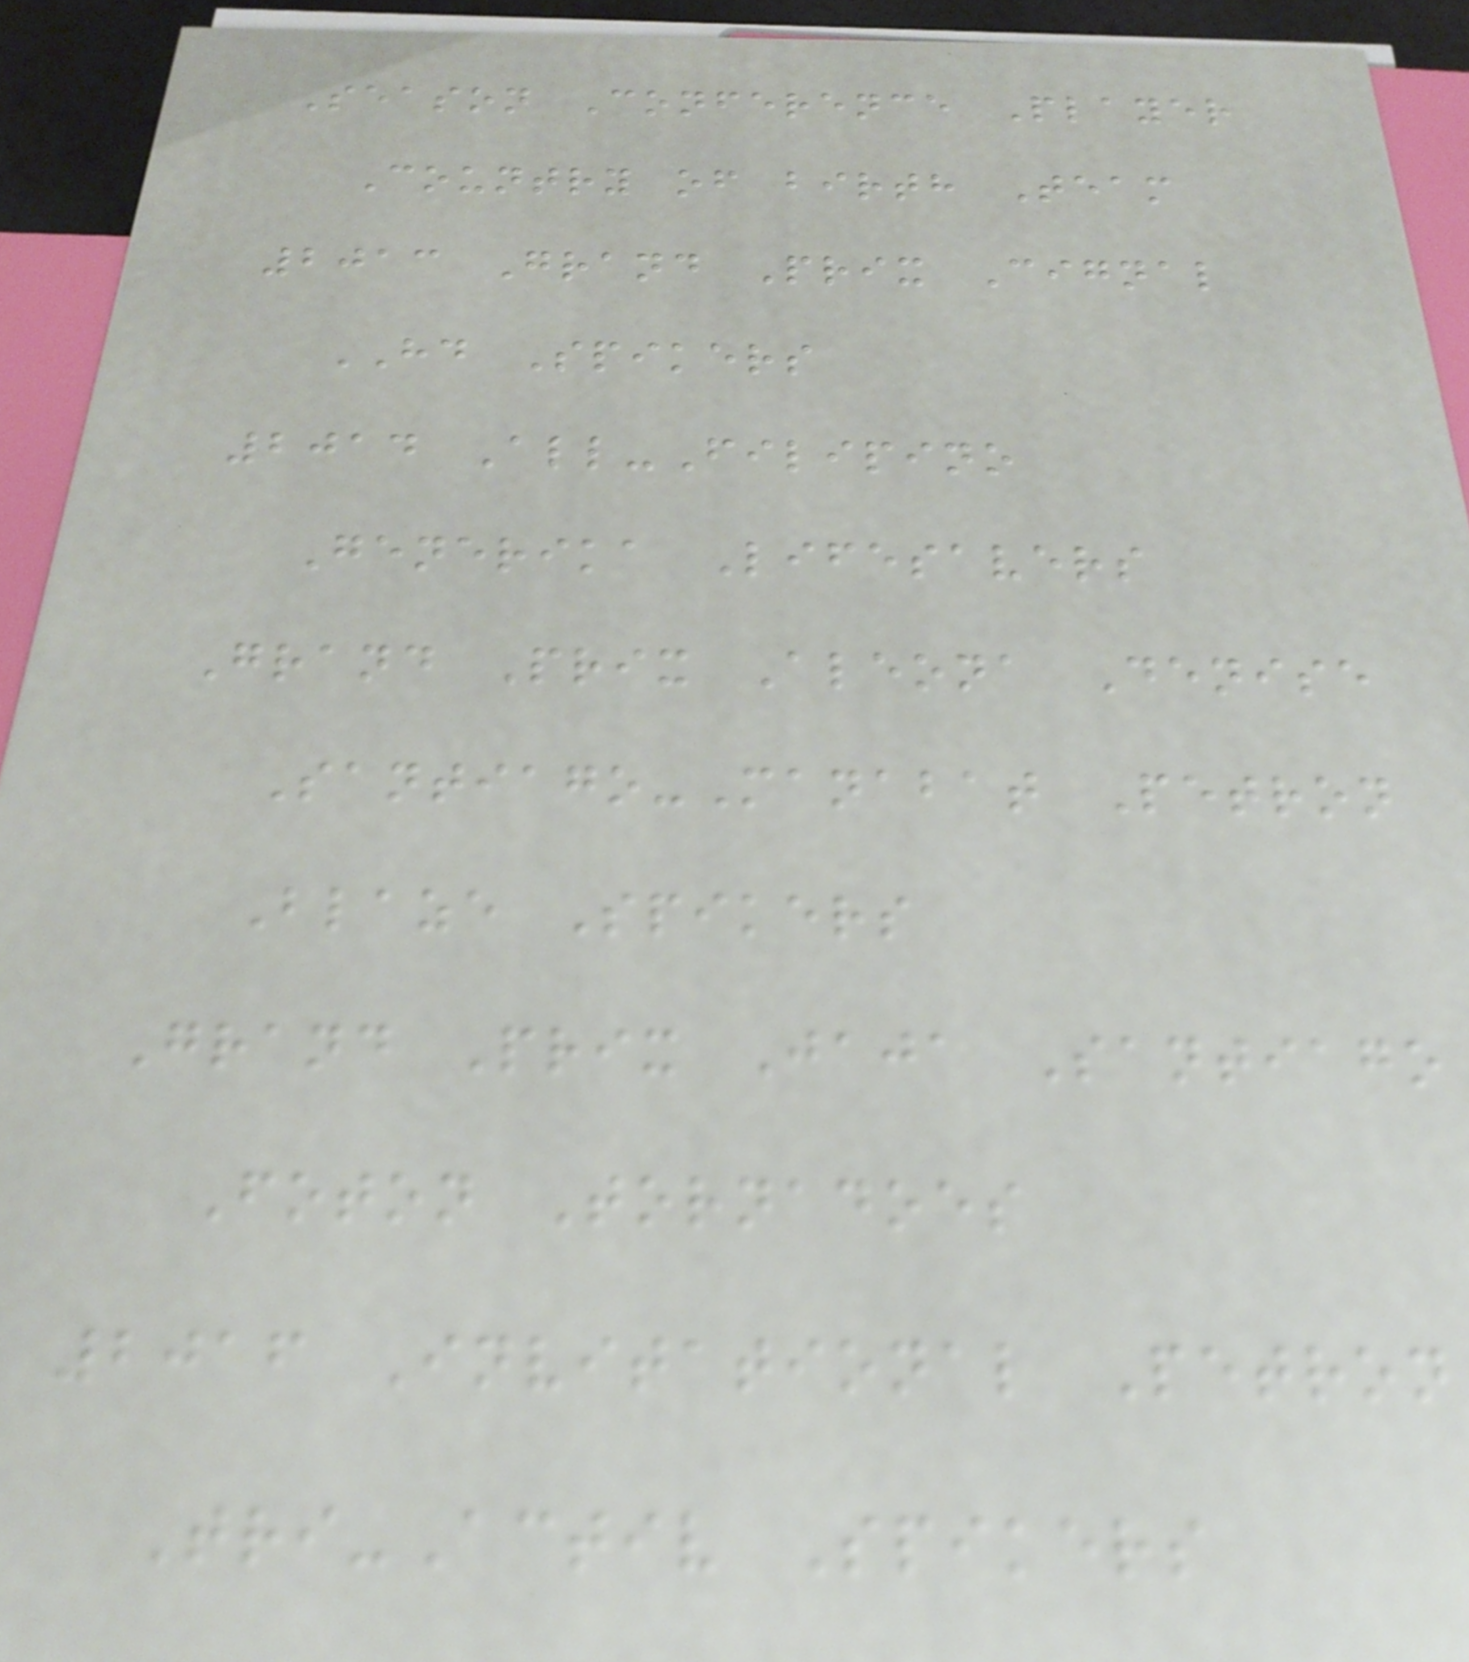Season Conference Player
Country of birth Team
2013 Grand Prix Cignal
HD Spikers
2014 All-Filipino
Generika Lifesavers
Grand Prix Aleona Denise
Santiago-Manabat Petron
Blaze Spikers
Grand Prix Jaja Santiago
Foton Tornadoes
2016 Invitational Petron
Tri-Activ Spikers
